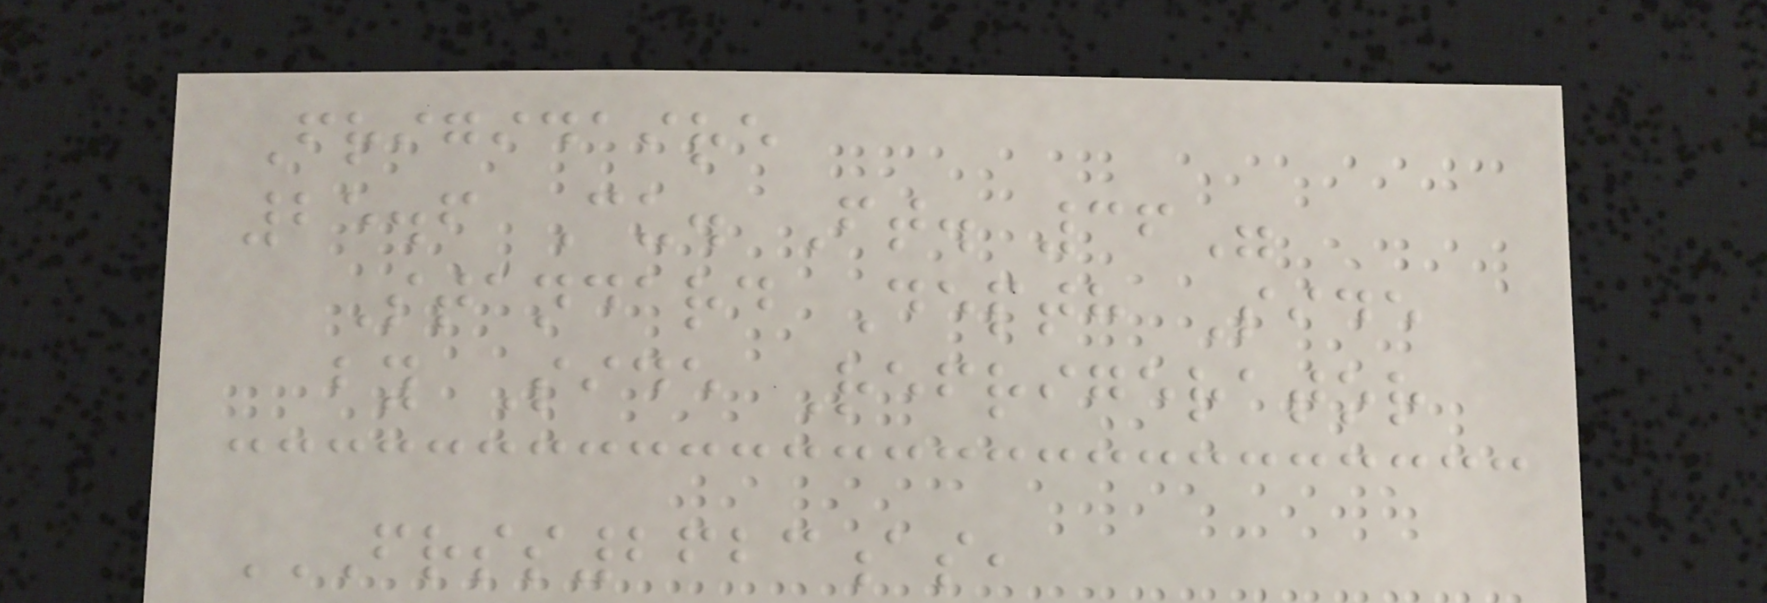Frigidaire
25.6 Cu. Ft. 36"
Standard Depth Side
by Side Refrigerator
FRSS2623AS,
